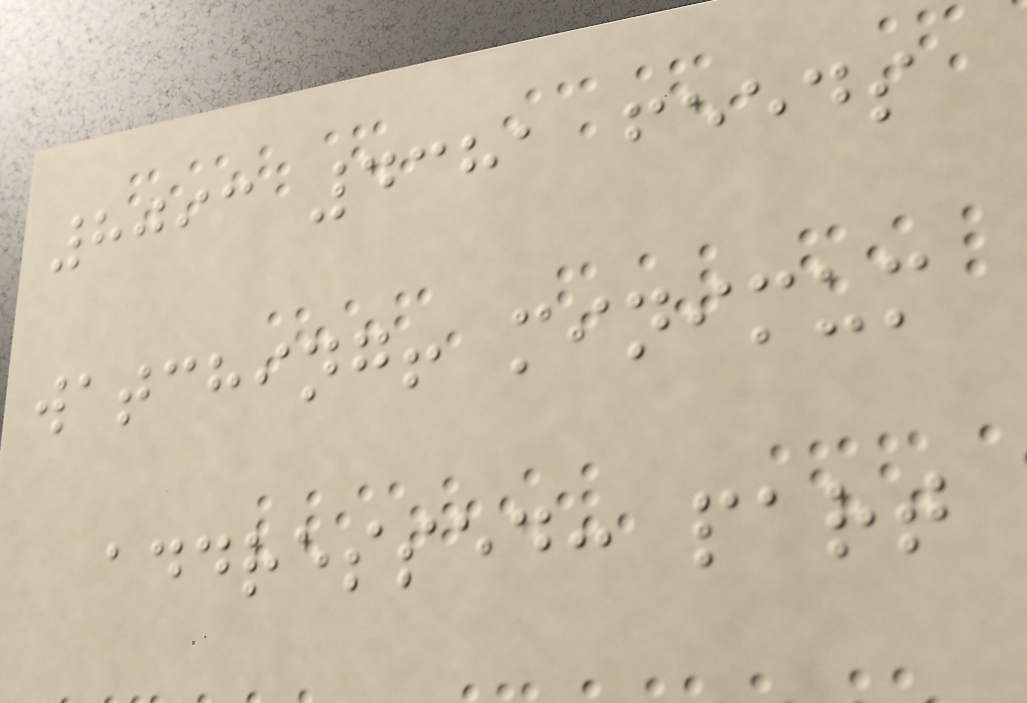8093 4381 feeds
watching! minimum
addressed: part
